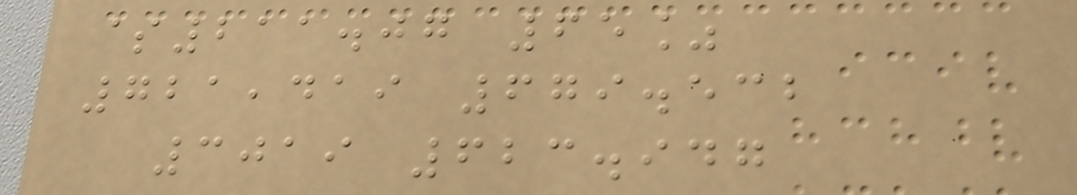$211.07 65%
721,419 679.532
3019 623.947
